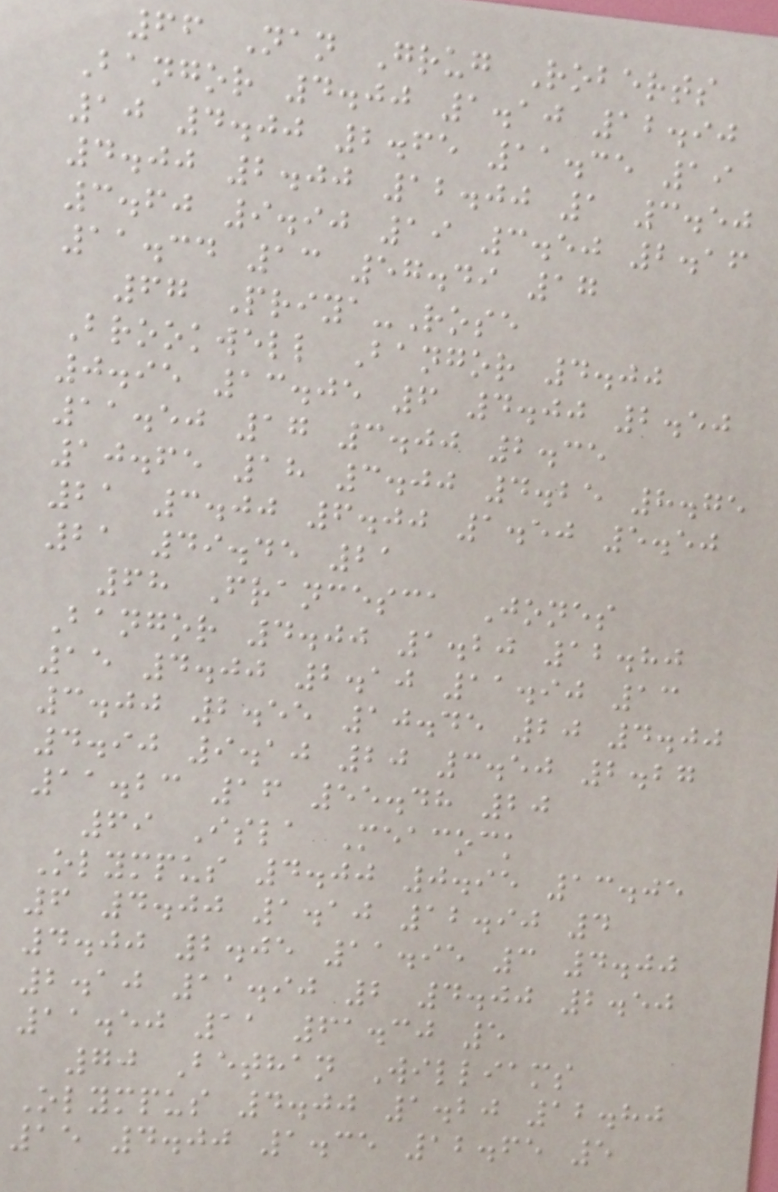66 Nan Grug Roberts
Bangor 4.00 1.10 12.90
10 4.00 2.65 11.35 19
4.00 2.00 12.00 1 3.50
3.60 9.90 19 3.50 2.16
11.34 13 57.49 17
67 Priya-Rose
Brookwell Bangor 4.00
0.95 13.05 6 4.00 2.50
11.50 17 3.00 2.35
10.65 18 3.00 4.25 8.75
21 3.00 6.00 1.50 5.50
21 49.45 21
68 Francesca Jones
Bangor 4.00 1.20 12.80
15 4.00 2.10 11.90 13
3.00 2.55 10.45 20 4.00
4.90 9.10 20 3.50 2.27
11.23 16 55.48 20
69 Isla Meacock
Olympus 4.00 0.95 13.05
6 4.00 1.10 12.90 4
4.00 2.05 11.95 3 4.00
2.10 11.90 2 4.00 2.50
11.50 11 61.30 5
70 Bethan Williams
Olympus 4.00 1.20 12.80
15 4.00 1.35 12.65 5
